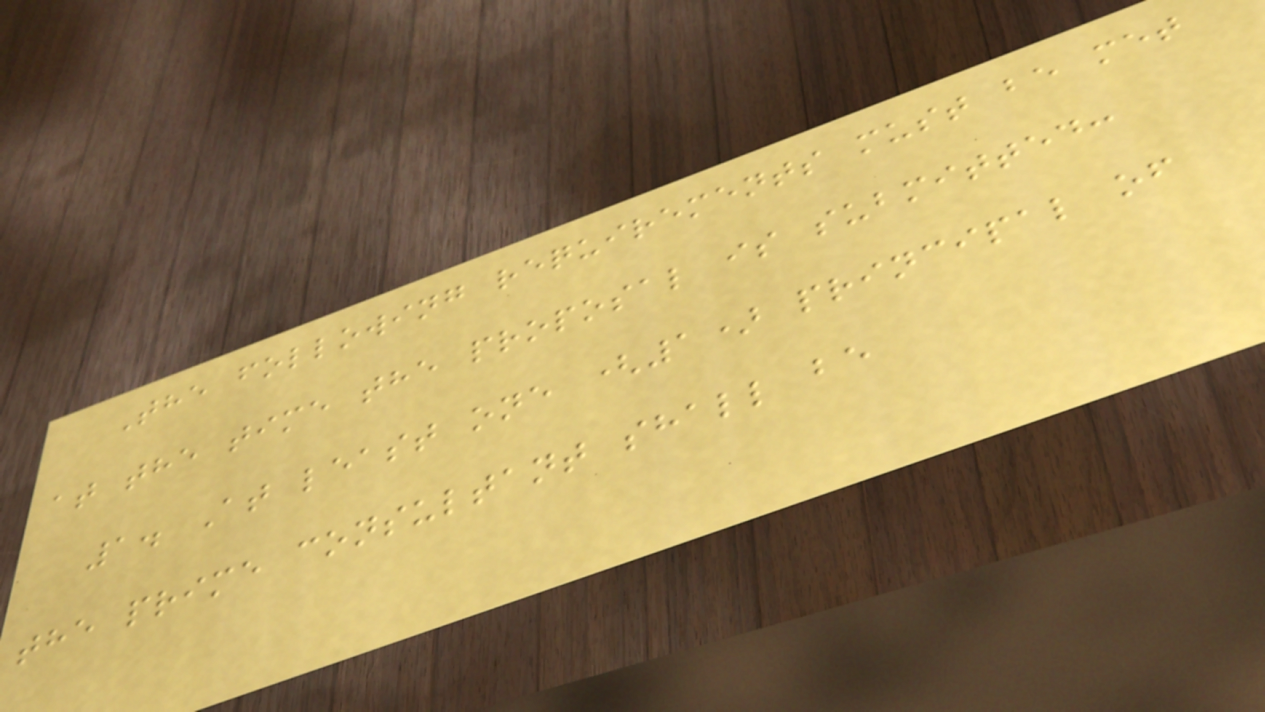The following requirements must be met
at the time the proposal is submitted:
1. At least one (1) principal of
the prime consultant shall be
